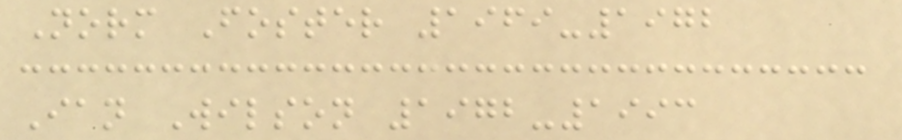Norm Foster 1969-1972
Ian Wilson 1972-1993
